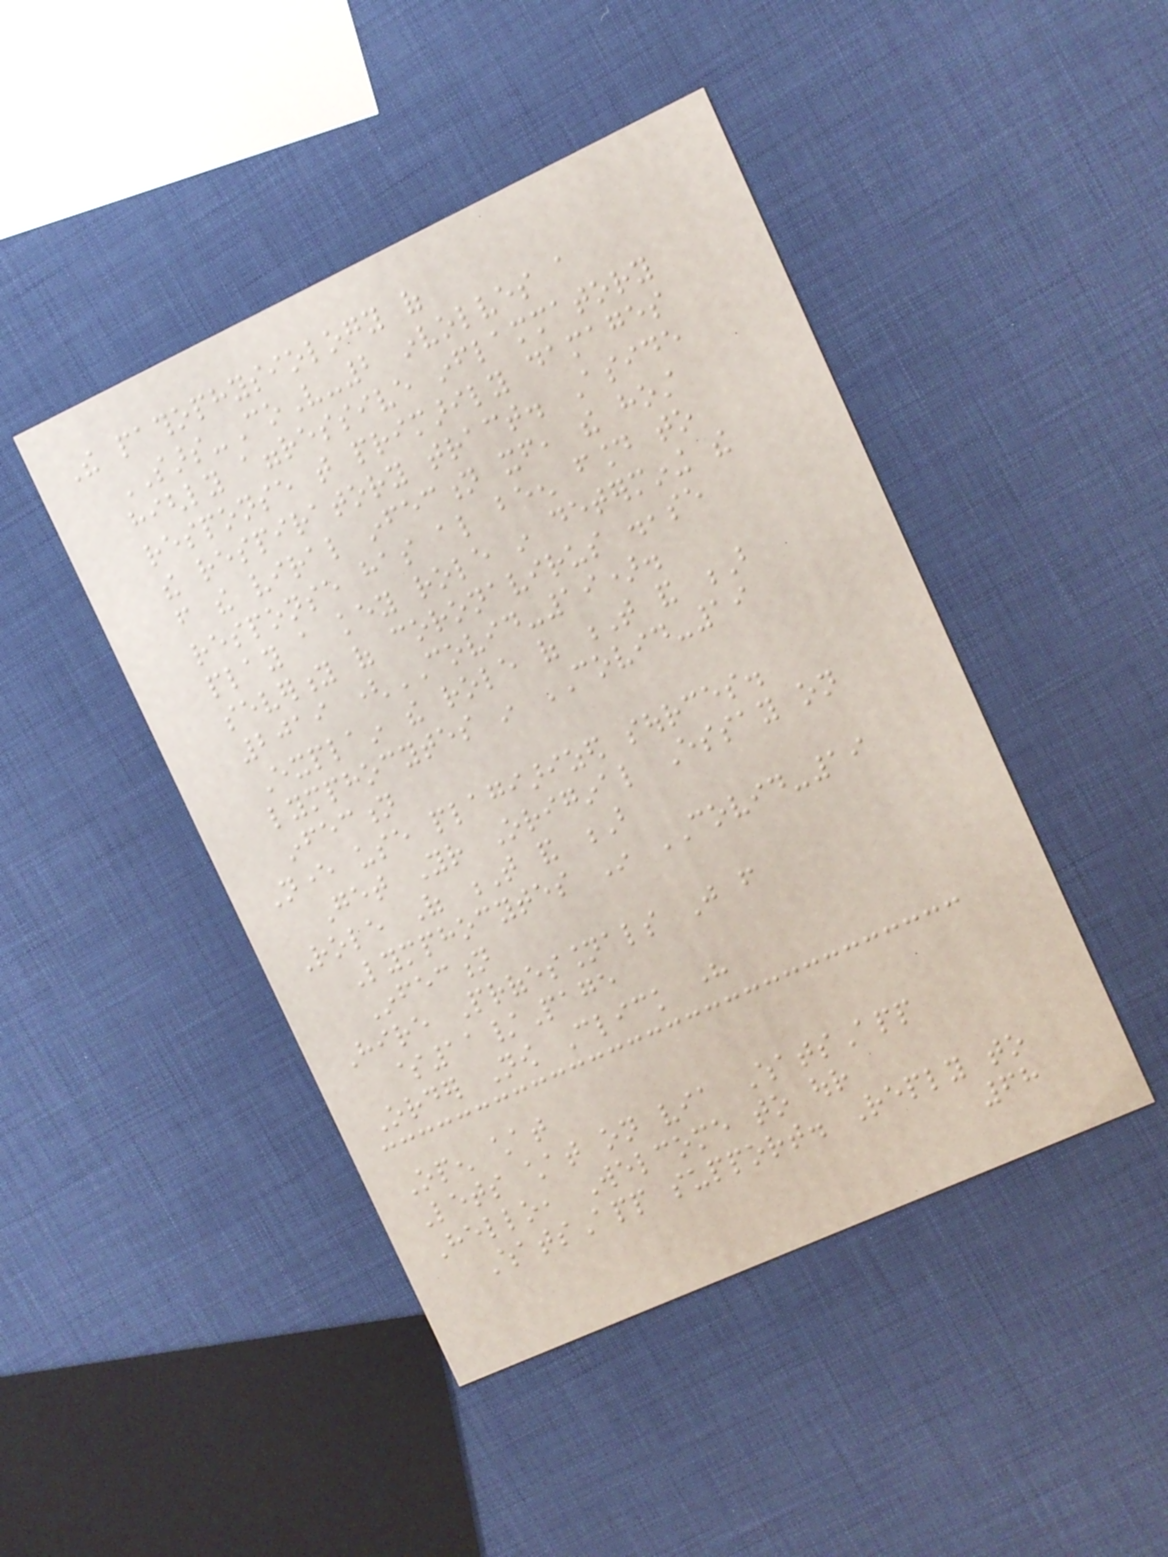The pathophysiology of
SARS-CoV-2 involves a
highly aggressive inflammatory
response that primarily damages
the respiratory tract. Aside
from the viral infection itself, the host
response has also been found to
play a key role in determining the
severity of coronavirus disease
2019 (COVID-19).
Explain the role of T and B
lymphocytes in COVID-19
infection
Never use plagiarized sources.
Get Your Original Essay on
Role Of T and B
Lymphocytes In COVID-19
Infection
Hire Professionals Just from
$11/Page
Order Now Click here
Open chat
Lets chat on via WhatsApp
Hello, Welcome to our
WhatsApp support. Reply to
68
